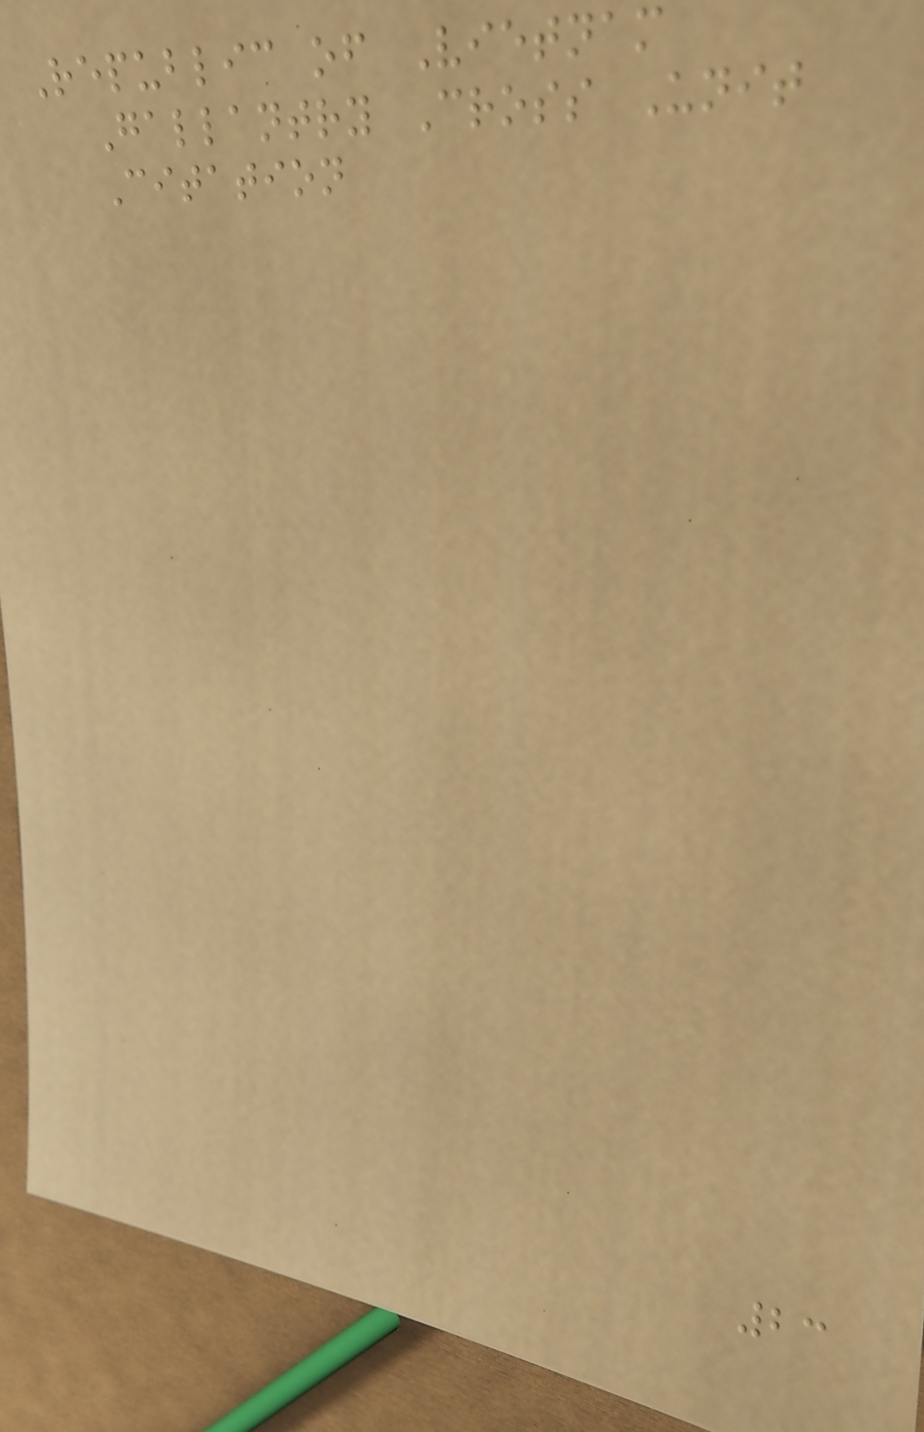Republic of Vietnam
Gallantry Cross Unit
Citation
23
